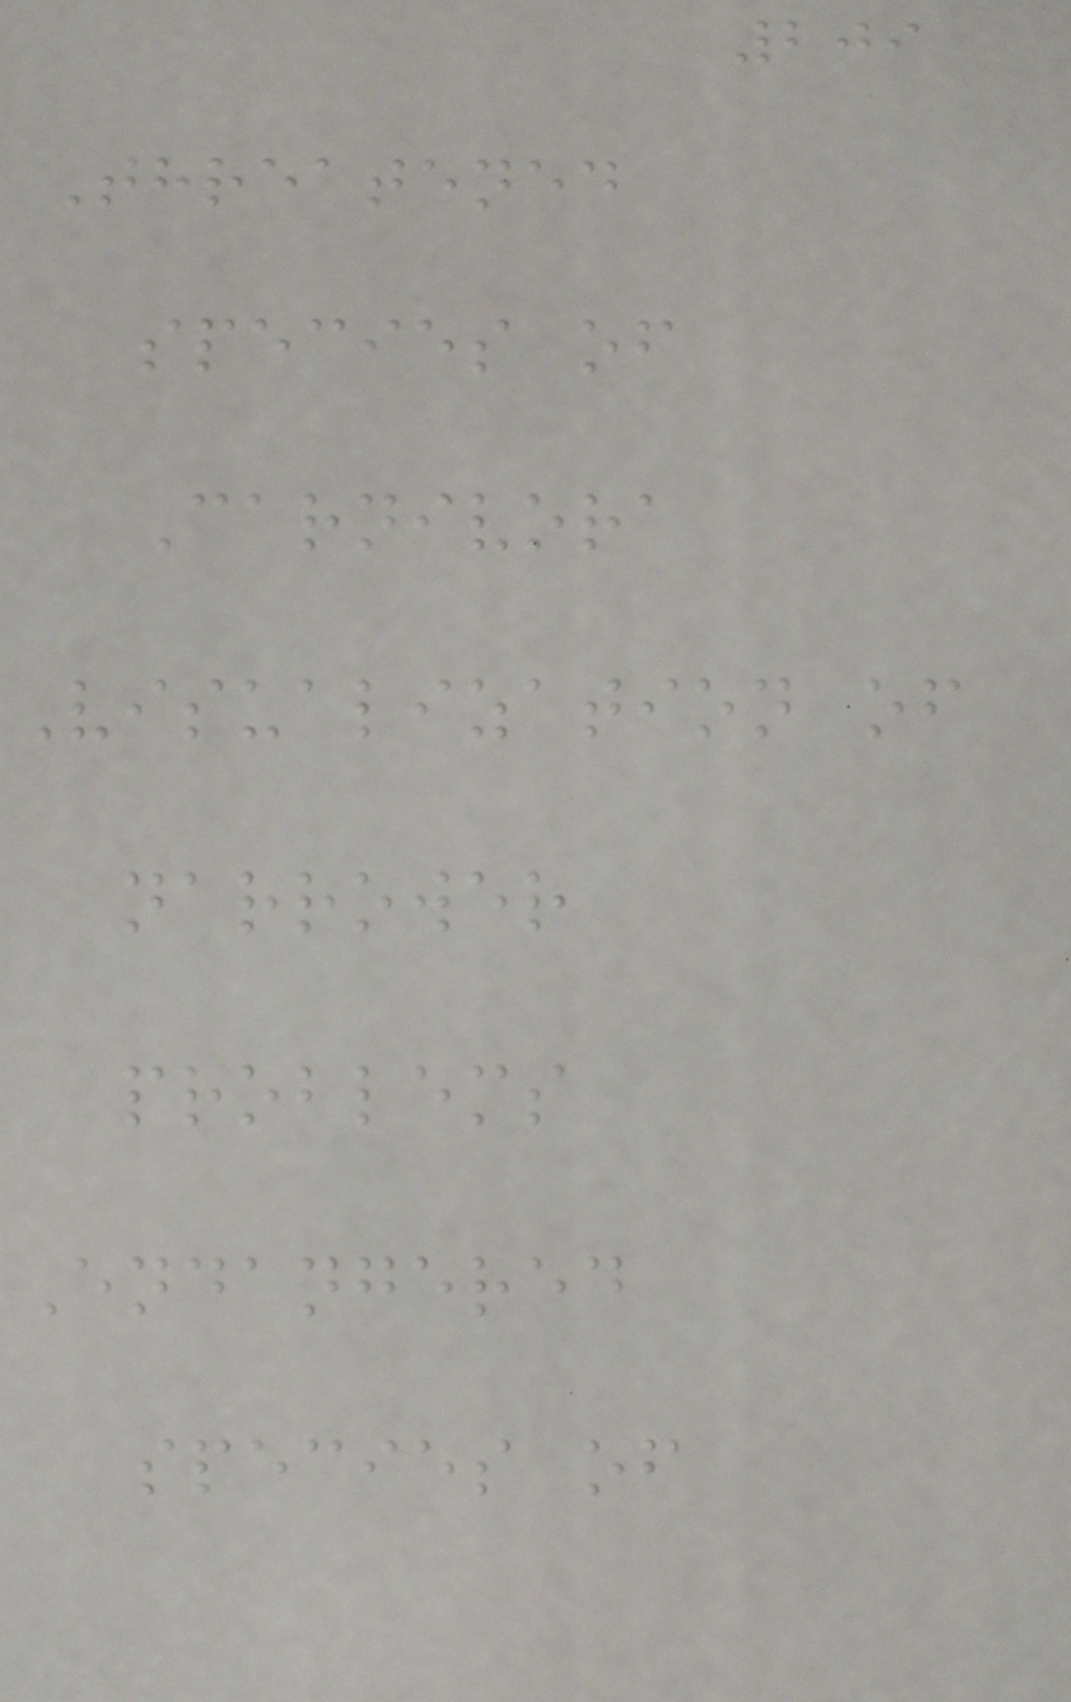209
Threatened
species of
Carnivora
Visualization of
narrower
problems
Endangered
species of
